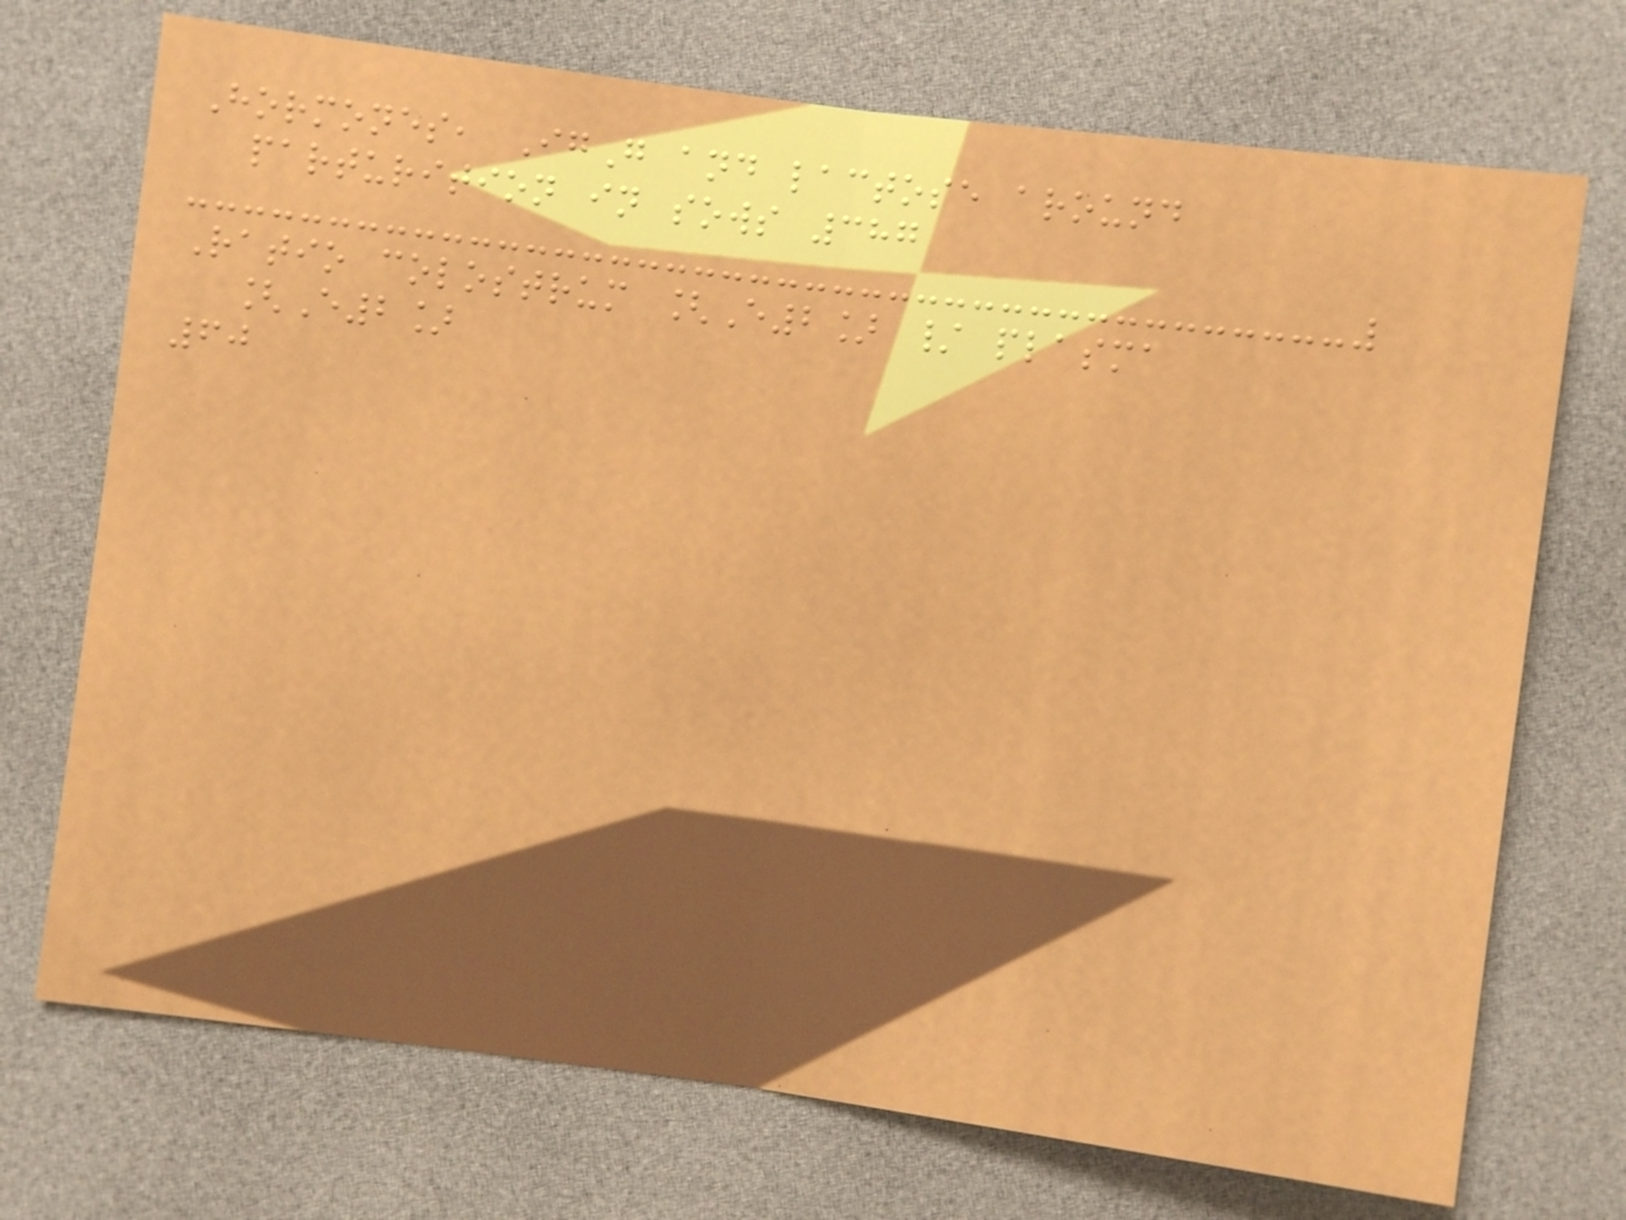Hormones, IgG and lactose around
parturition in sows 387
Ratio colostrum [E2] / plasma
[E2]
60
